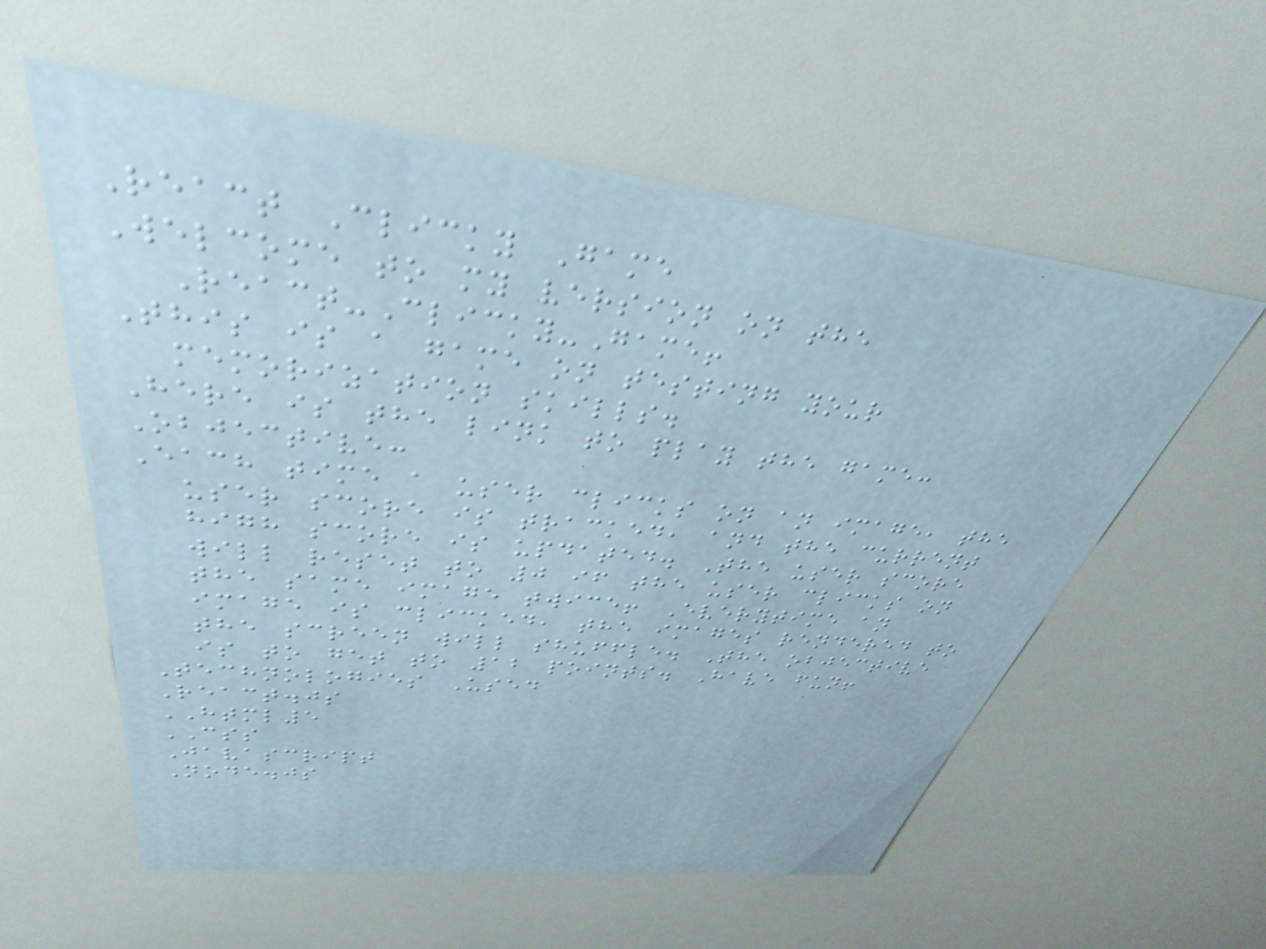React Clicky Game
Welcome to my version on the
React-Clicky-Game!
This is a game on testing your
memorization skills.
Here is the link to play the game:
Objective:
Each time a user clicks on an image, the
user score is tracked, and the current
high score is updated. The user score
will reset to 0 if the user clicks on
the same image twice! Everytime an
image is clicked, the images rendered to
the screen will shuffle. The objective
is to get to 12 points. Have fun!
Technologies Used
React.js
HTML5
CSS
Javascript
Node.js
